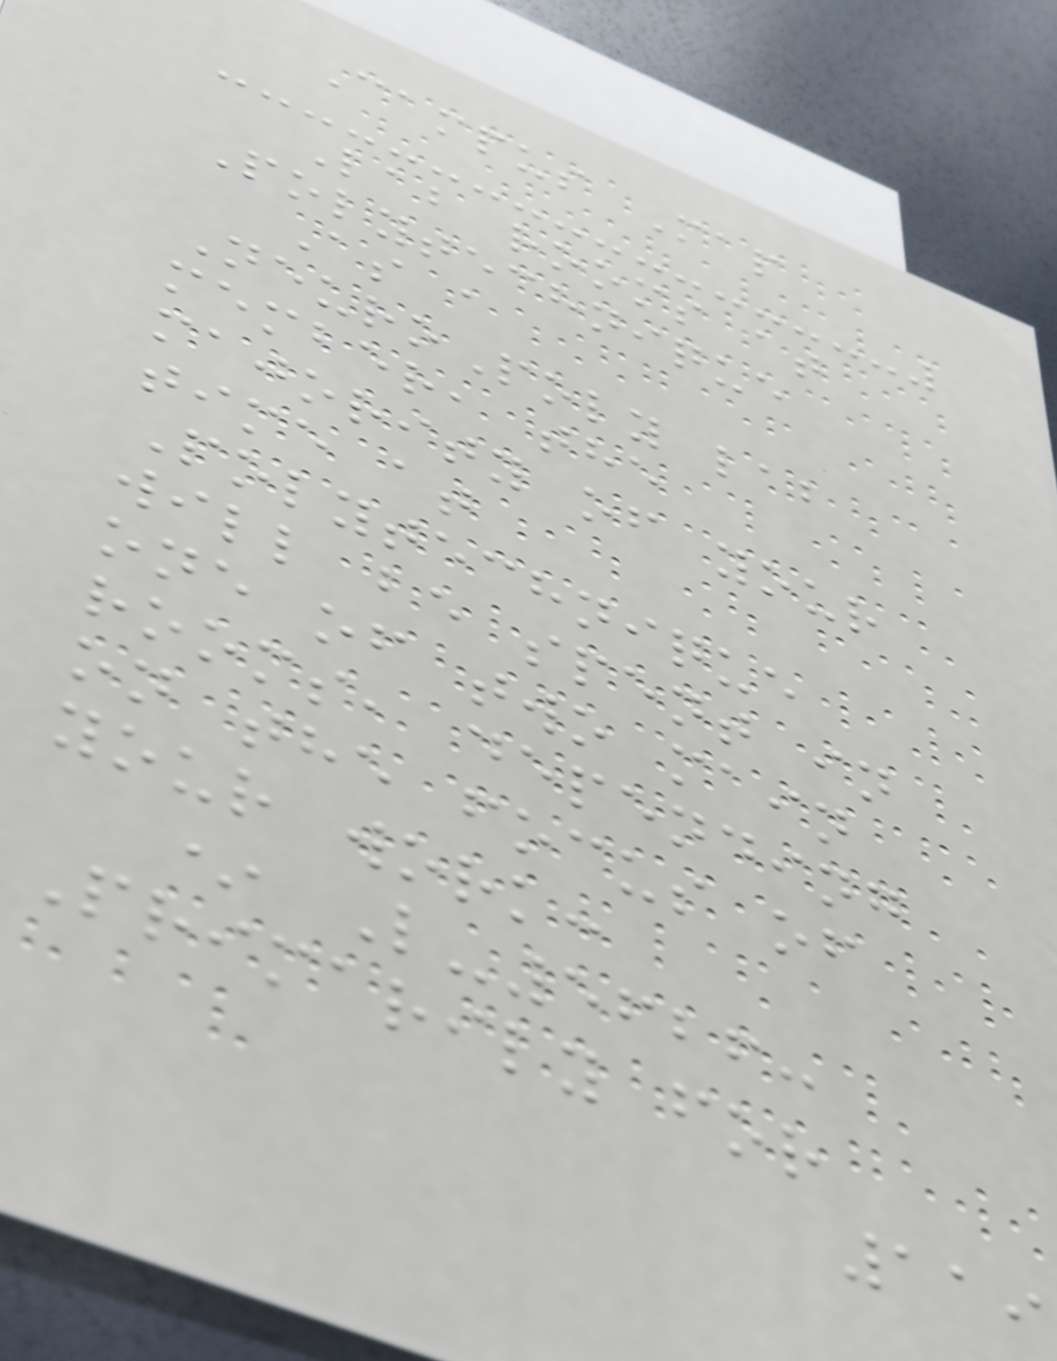Campus Map
Lab rooms at
Polytechnique
As a
NeuroPoly lab
member, the
majority of your
time at
Polytechnique
will be spent in
one of two main
rooms, depending
on the focus of
your work:
* L-5626:
Primarily for
119
